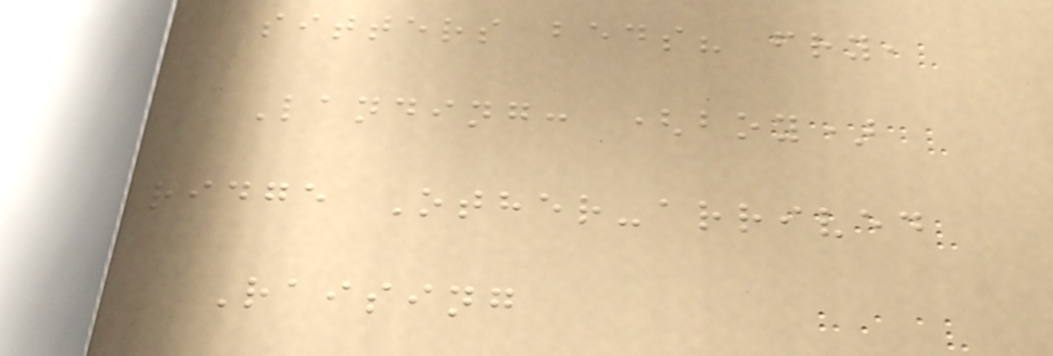sitters beds? fry,
Landing: (boy)
ridge Other-arrived
Raising
